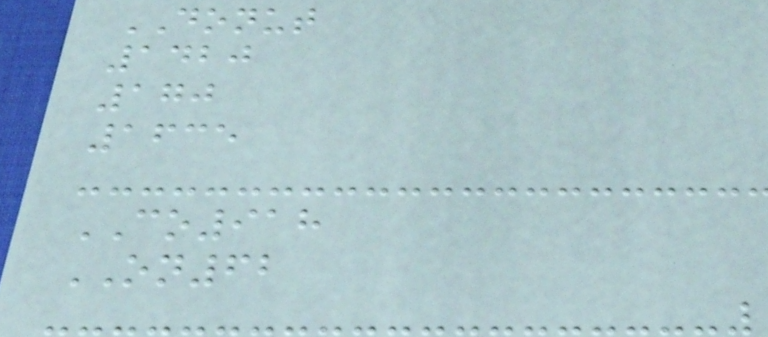DONUT
1420
170
1635
CO918
ON62
